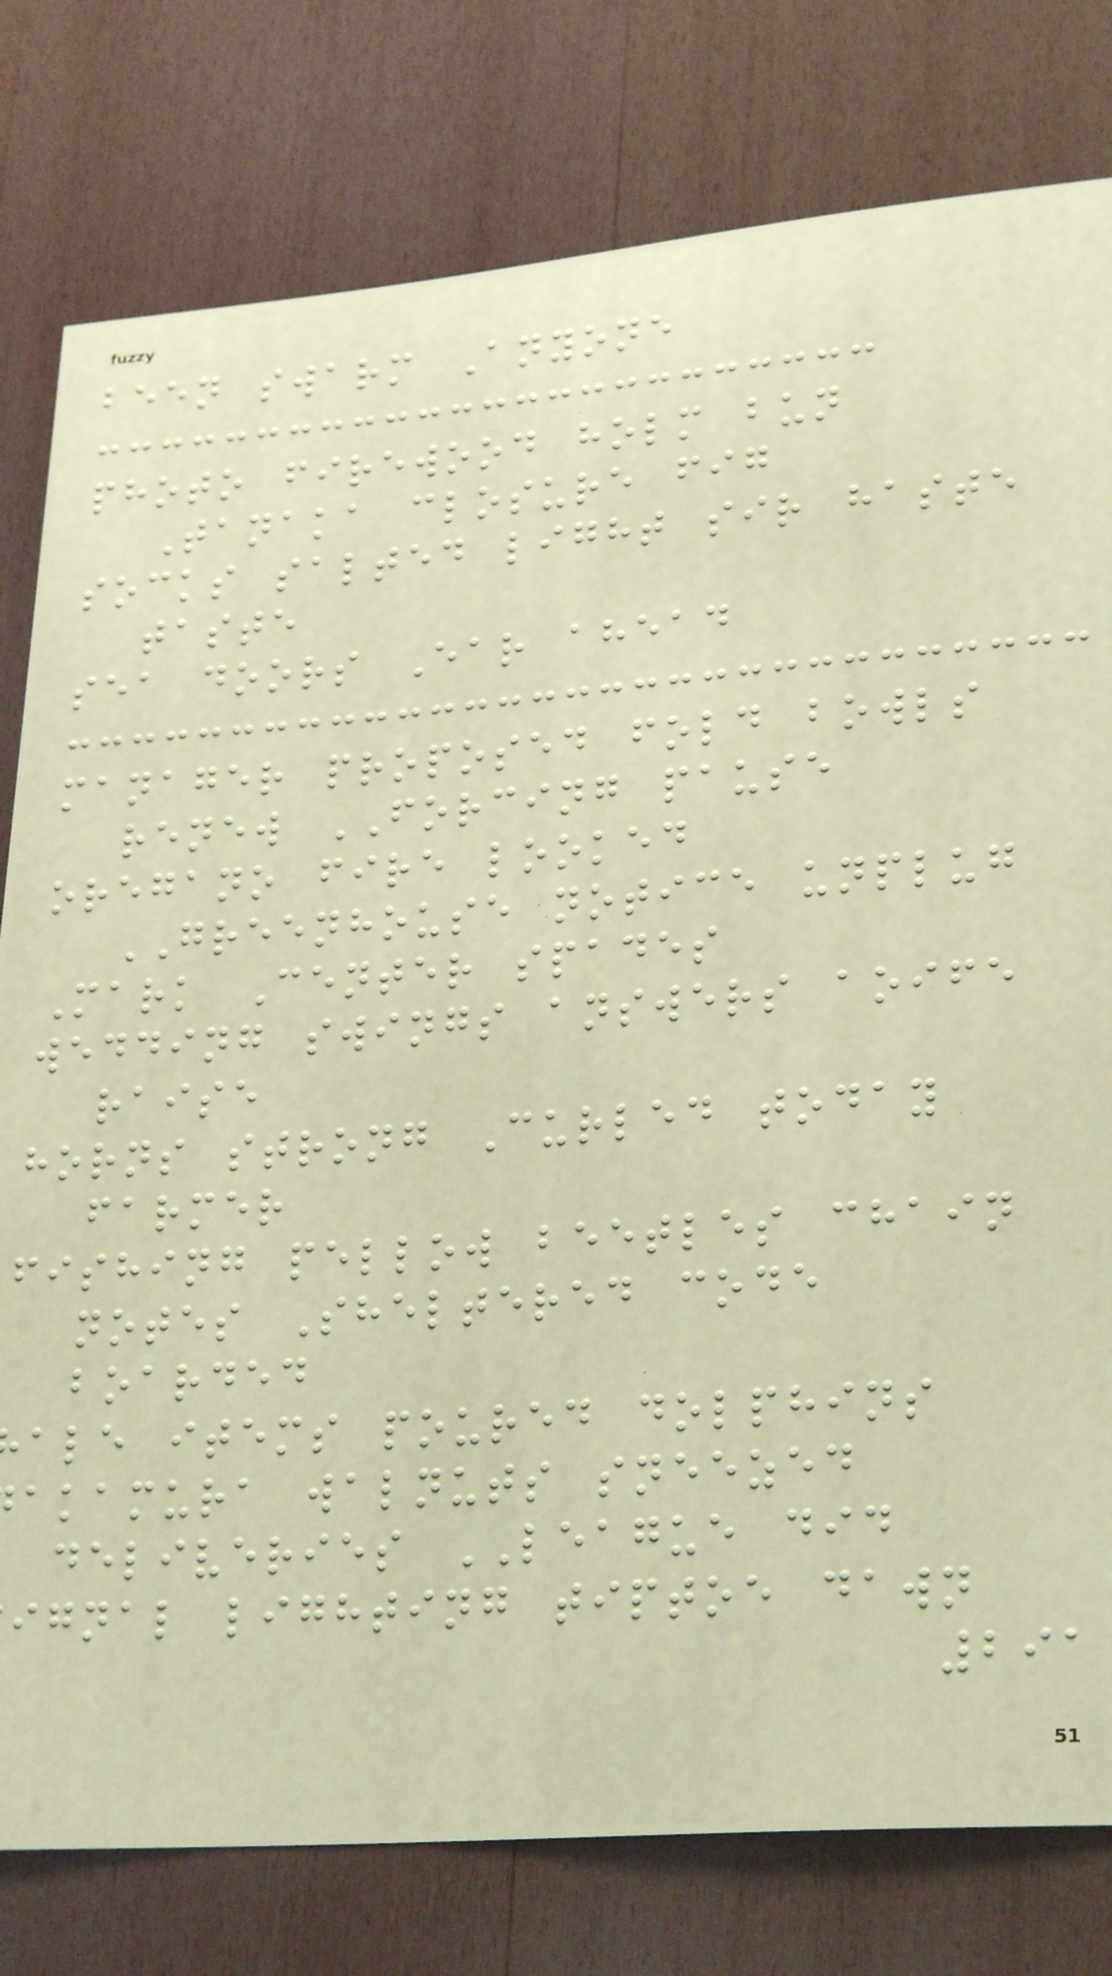been swarm Anyone
photo firewood holm bun
Tanaka closure fig
socks salted light sir haste
taste
sea doors Ear ahead
manager proposed fold bowls
renew FORCING pause
oregano fire looked
GREENHOUSE notice unplug
Mark Center spades
wedding swings answers aoife
raise
horns strong Curled today
farmer
fishing pellow beetles chain
notes Sheltered code
boarded
ale items poured dolphins
akamura walnuts sneezed
deliveries LEAGUE did
ignal lighting tiptoe dawn
291
